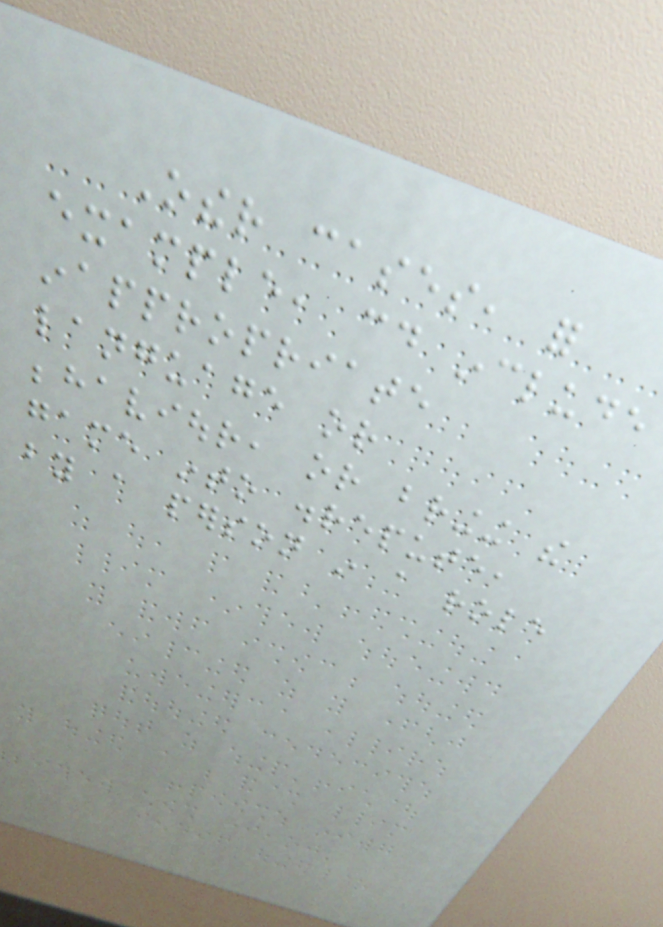Other cases, for
example, could include
inappropriate
language or
behaviour, or bringing the
game into disrepute,
by a person in a role
